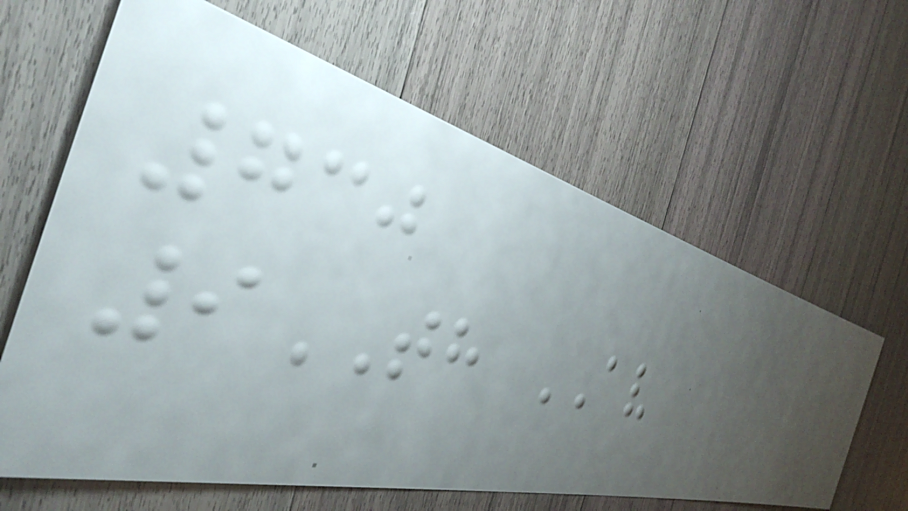730
9TH AV
